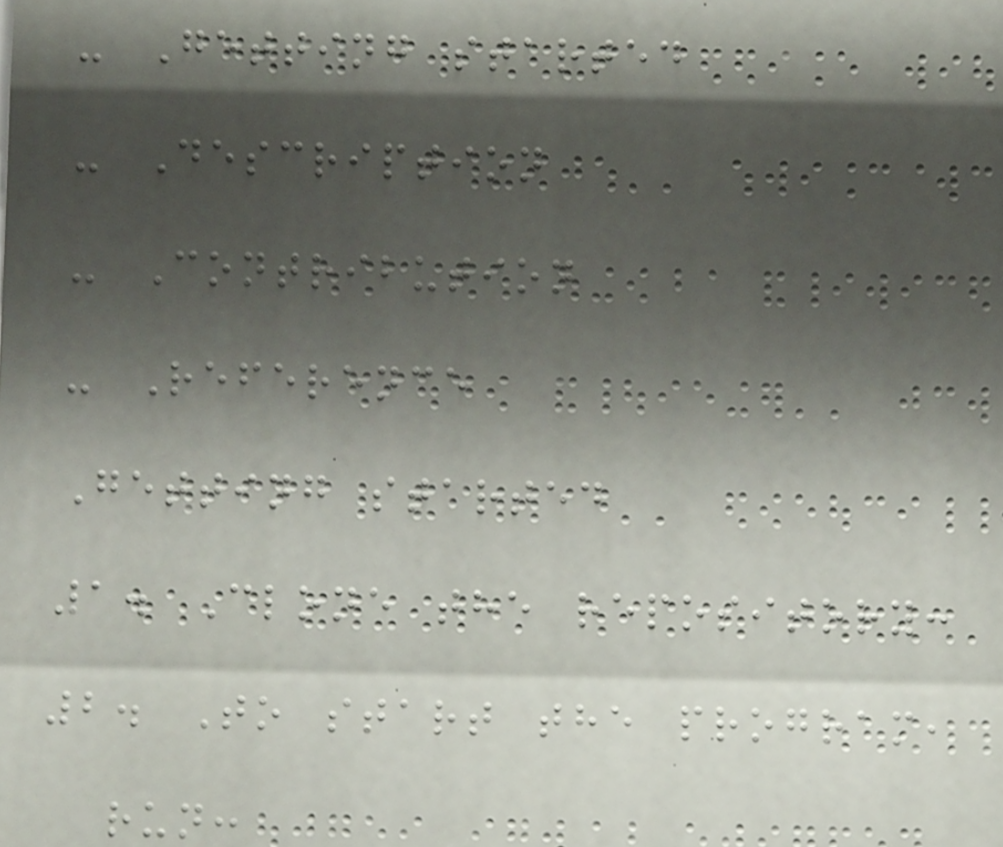- Getting started
- Description
- Contribution
- Reference
Getting started
1. Clone the repository:
2. To start the program,
run:
